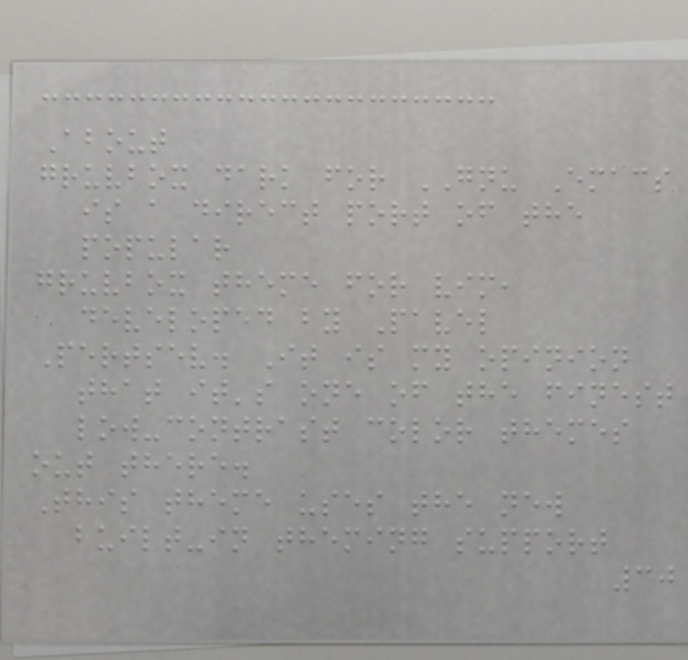About
gruvbox dark for GNU Emacs
is a direct port of the
popular
gruvbox theme for vim,
developed by Pavel
Pertsev. It is my opinion
that it's one of the finest
low-contrast color themes
out there.
This theme uses the new
built-in theming support
30
